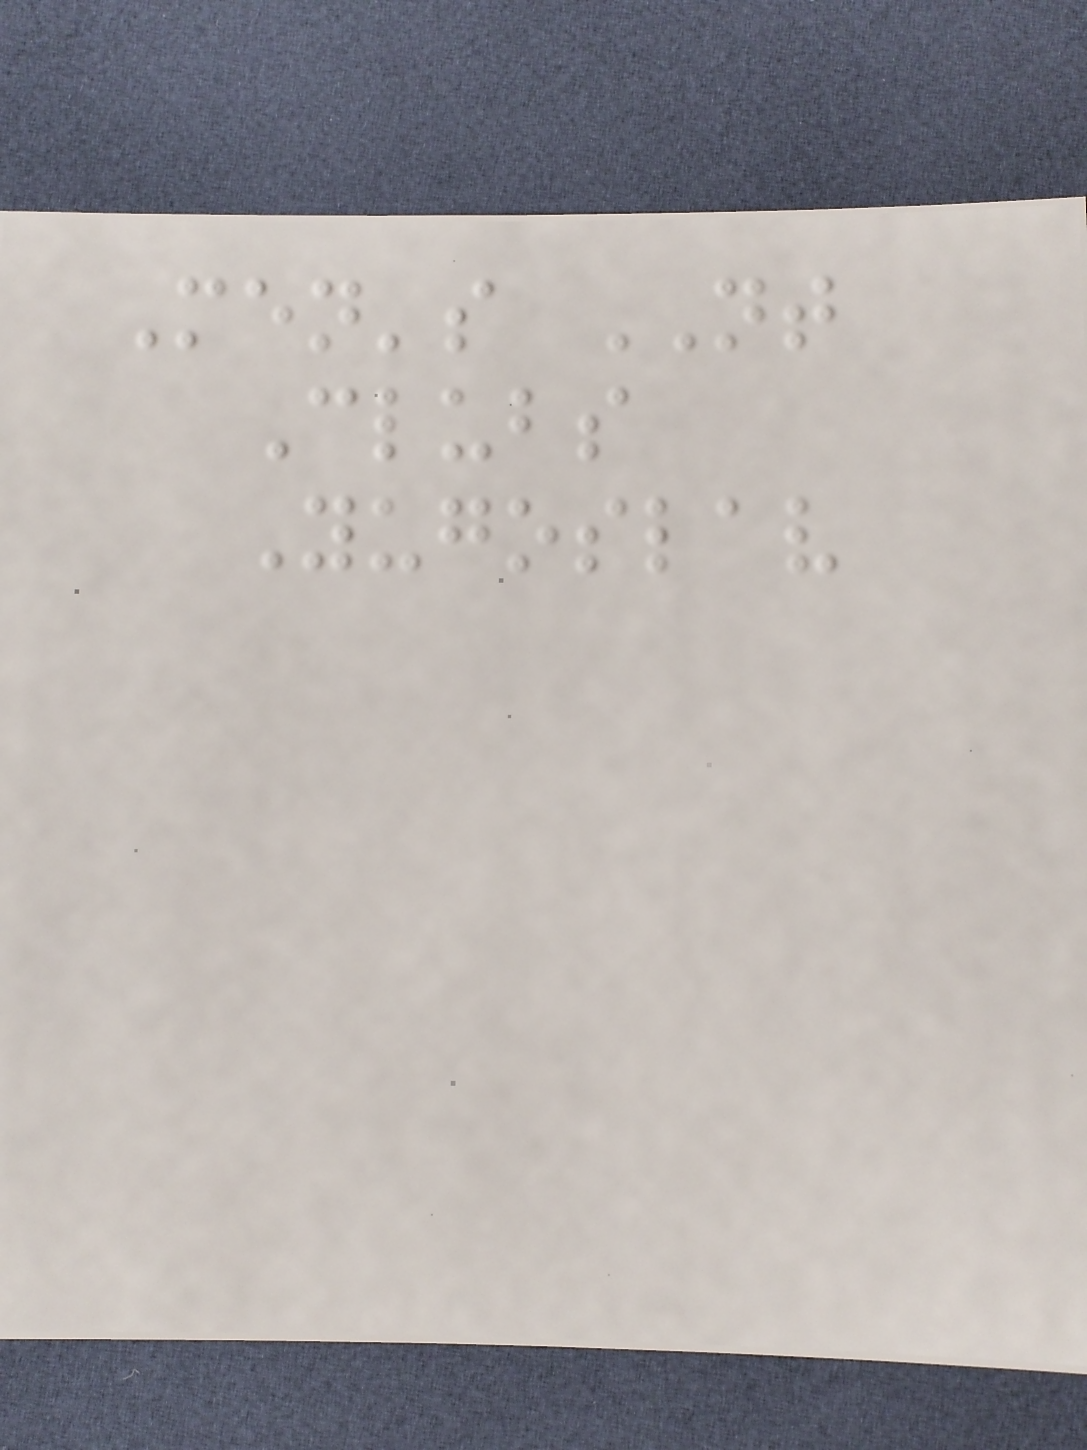Men's NT
Clubs
Yugoslav
